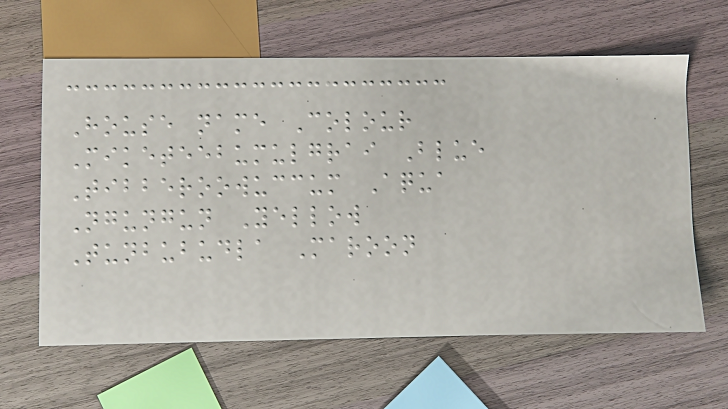House name Colour
Miketeebumulgrai Blue
Tibberoowuccum Aqua
Ngungun Yellow
Tunbubudla Maroon
